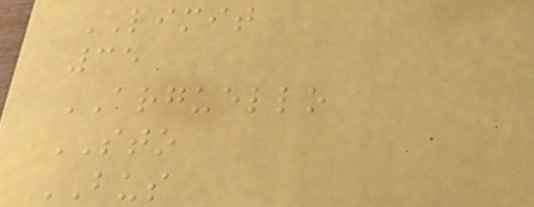LIMIT
35
ARGUELLO
STO
BUS
